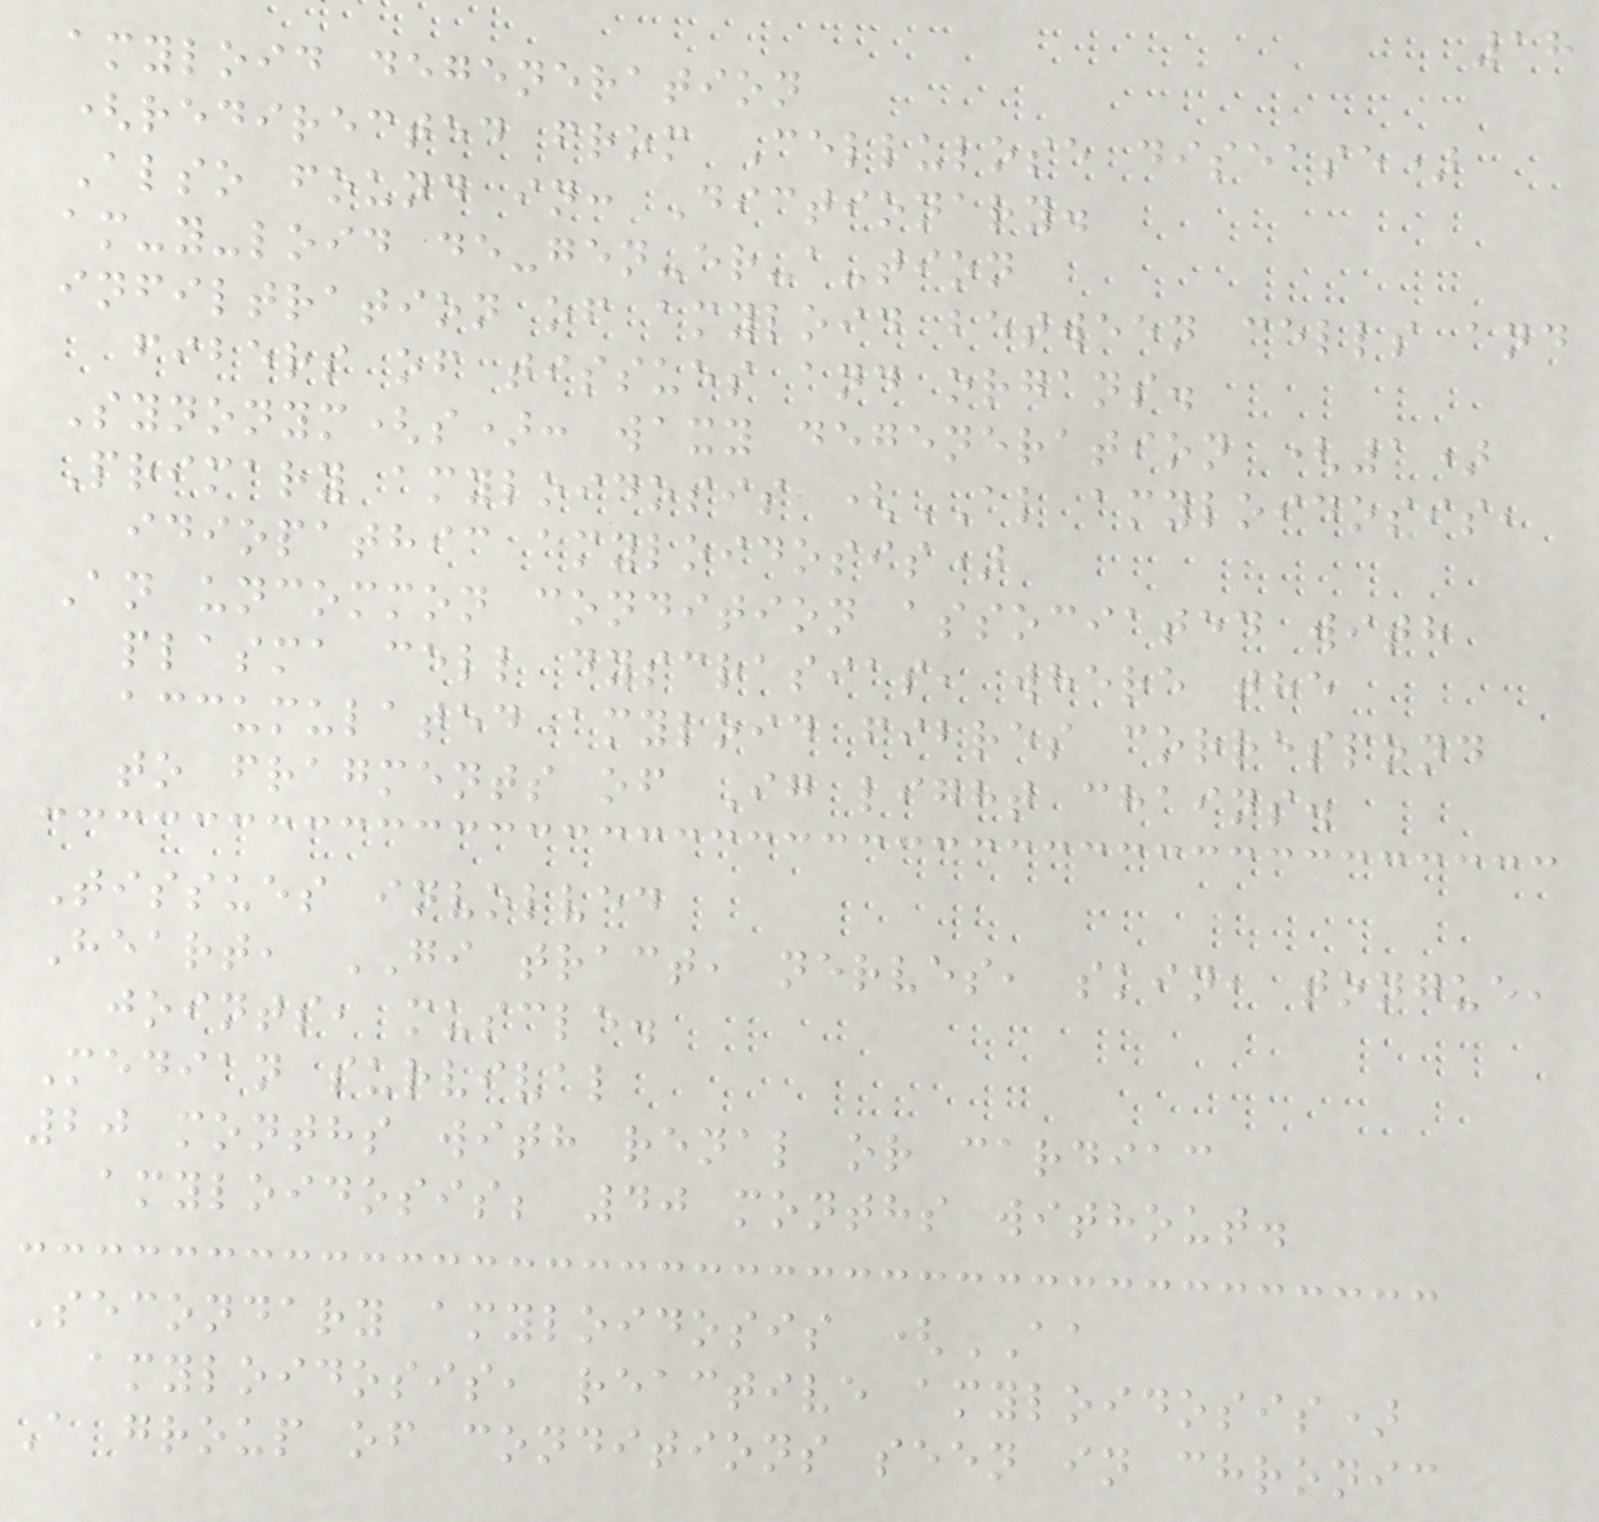18
amyloid degeneration
(redirected from Cellulose disease)
Also found in: Dictionary.
am-y-loid de-gen-er-a-tion
infiltration of amyloid between cells and
fibers of tissues and organs.
Synonym(s): waxy degeneration (1)
Primary amyloidosis (AL amyloidosis,
idiopathic amyloidosis)
An uncommon condition associated with
plasma cell dyscrasias, where the
accumulated amyloid fibres correspond
to fragments of Ig light chains.
Tissues involved
Heart, GI tract, nerves, skin, tongue,
joints, muscle.
Median survival
20 months with renal or cardiac
amyloidosis; 40 months without.
Secondary amyloidosis (AA
amyloidosis, reactive amyloidosis)
A group of conditions seen in chronic
